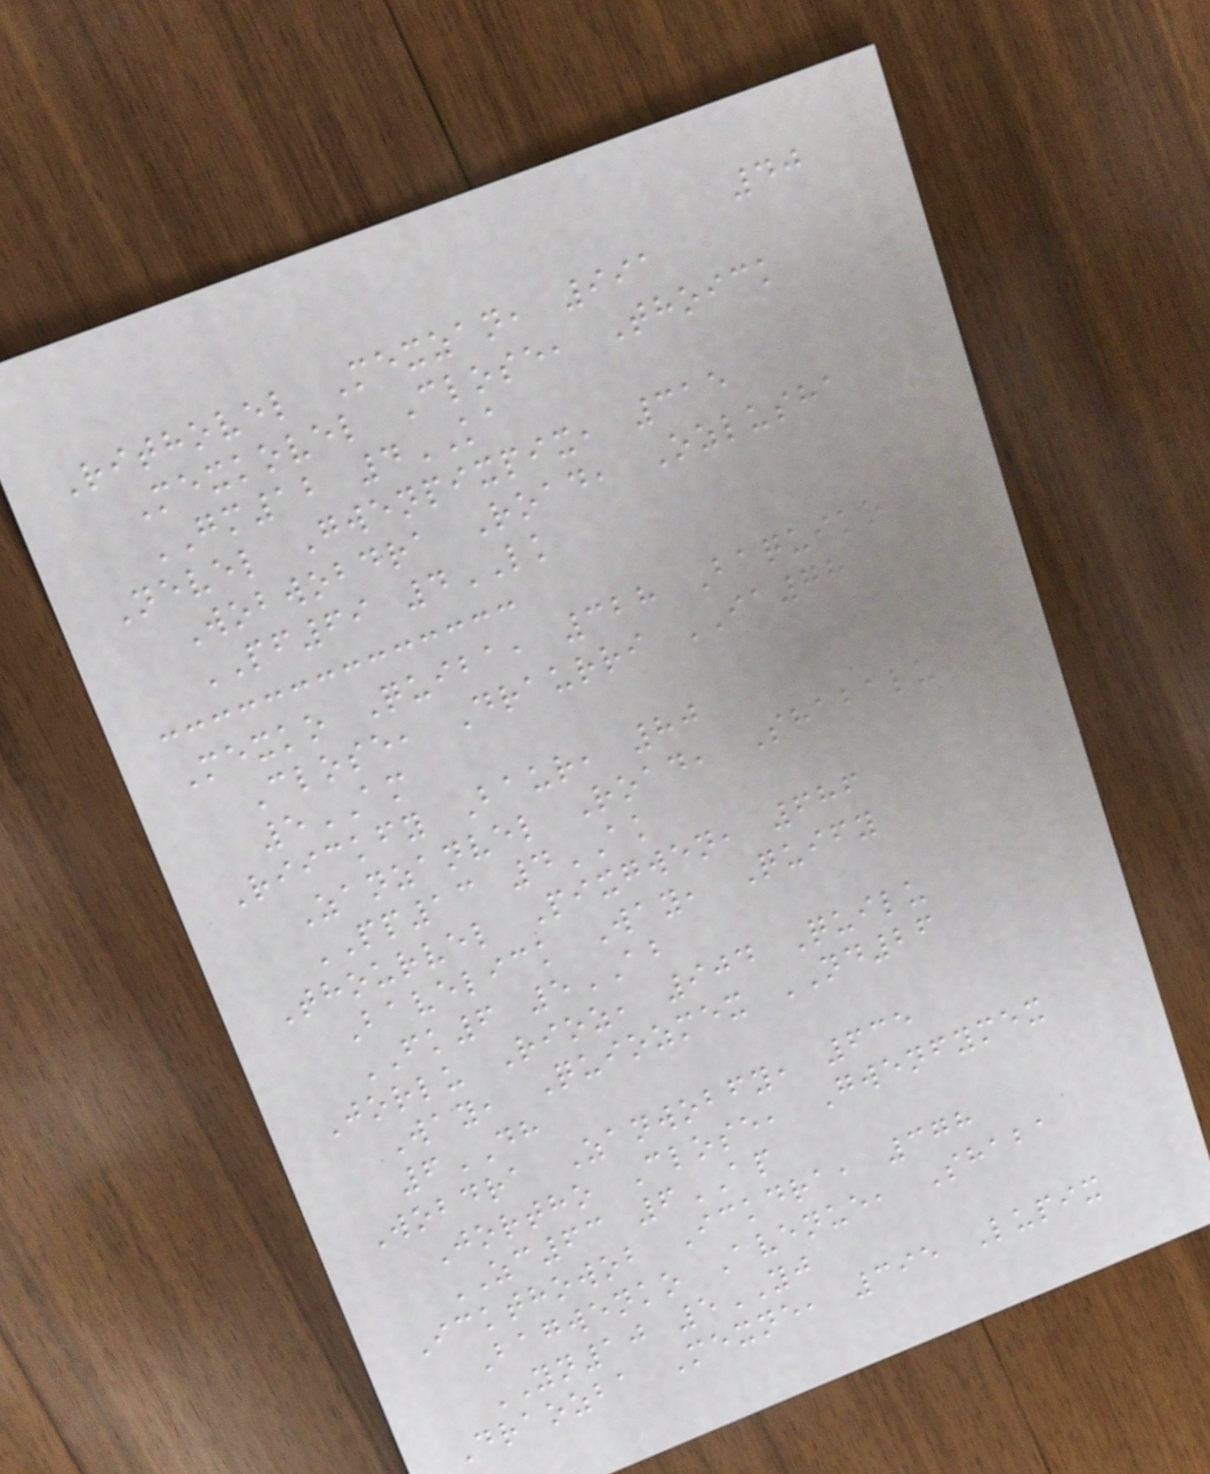40
Rithovel Mexzan, 991
Mexkovel Close, Thoick
GM12 4KA
Nevel Gwenpixpix, 315
Wobwobdra Road, Ozlusha
PF69 4LK
Mexko Quiba, 328 Baquiko
Close, Draurri IA78
5AM
Riickfy Baur, 80
Zanzanvel Road, Shabalu
PP13 4AK
Thourvel Pixgwen, 686
Bavelick Way, Quify
FK6 5AB
Jorlu Rioz, 904 Quilu
Way, Quiozmex ND26
6DH
Wobdra Zanwobfy, 635
Jortho Close, Gwenfymex
ZC63 6AP
Ickthowob Ickdra, 378
Bagwenko Avenue, Shaba
YN10 5YJ
Draozba Mexne, 395 Lupix
